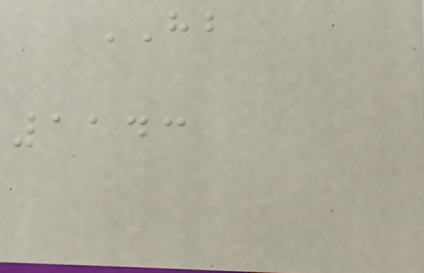HB
1143
